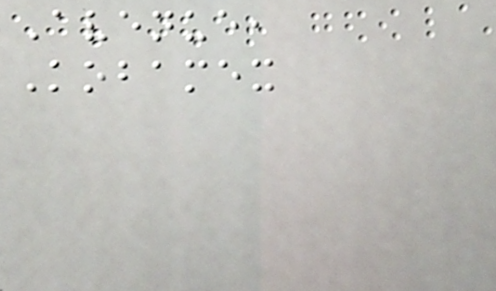Avenue,
Kobamex
